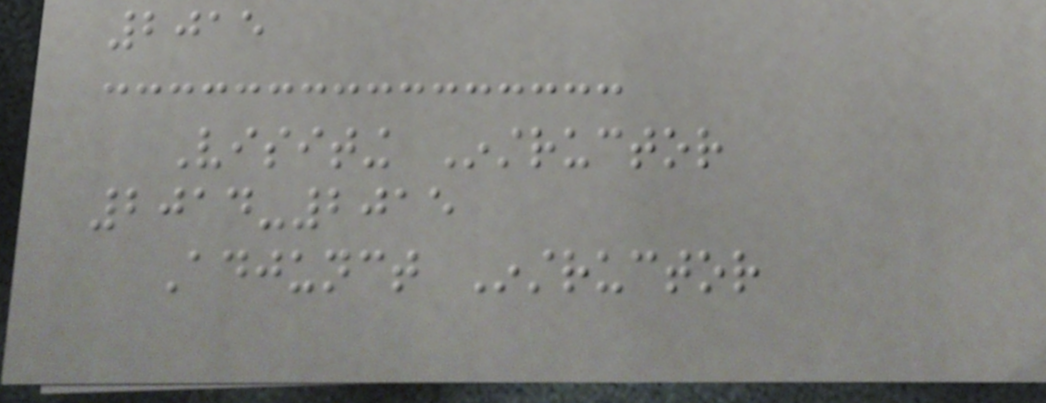2015
Visiting Instructor
2014-2015
Adjunct Instructor
